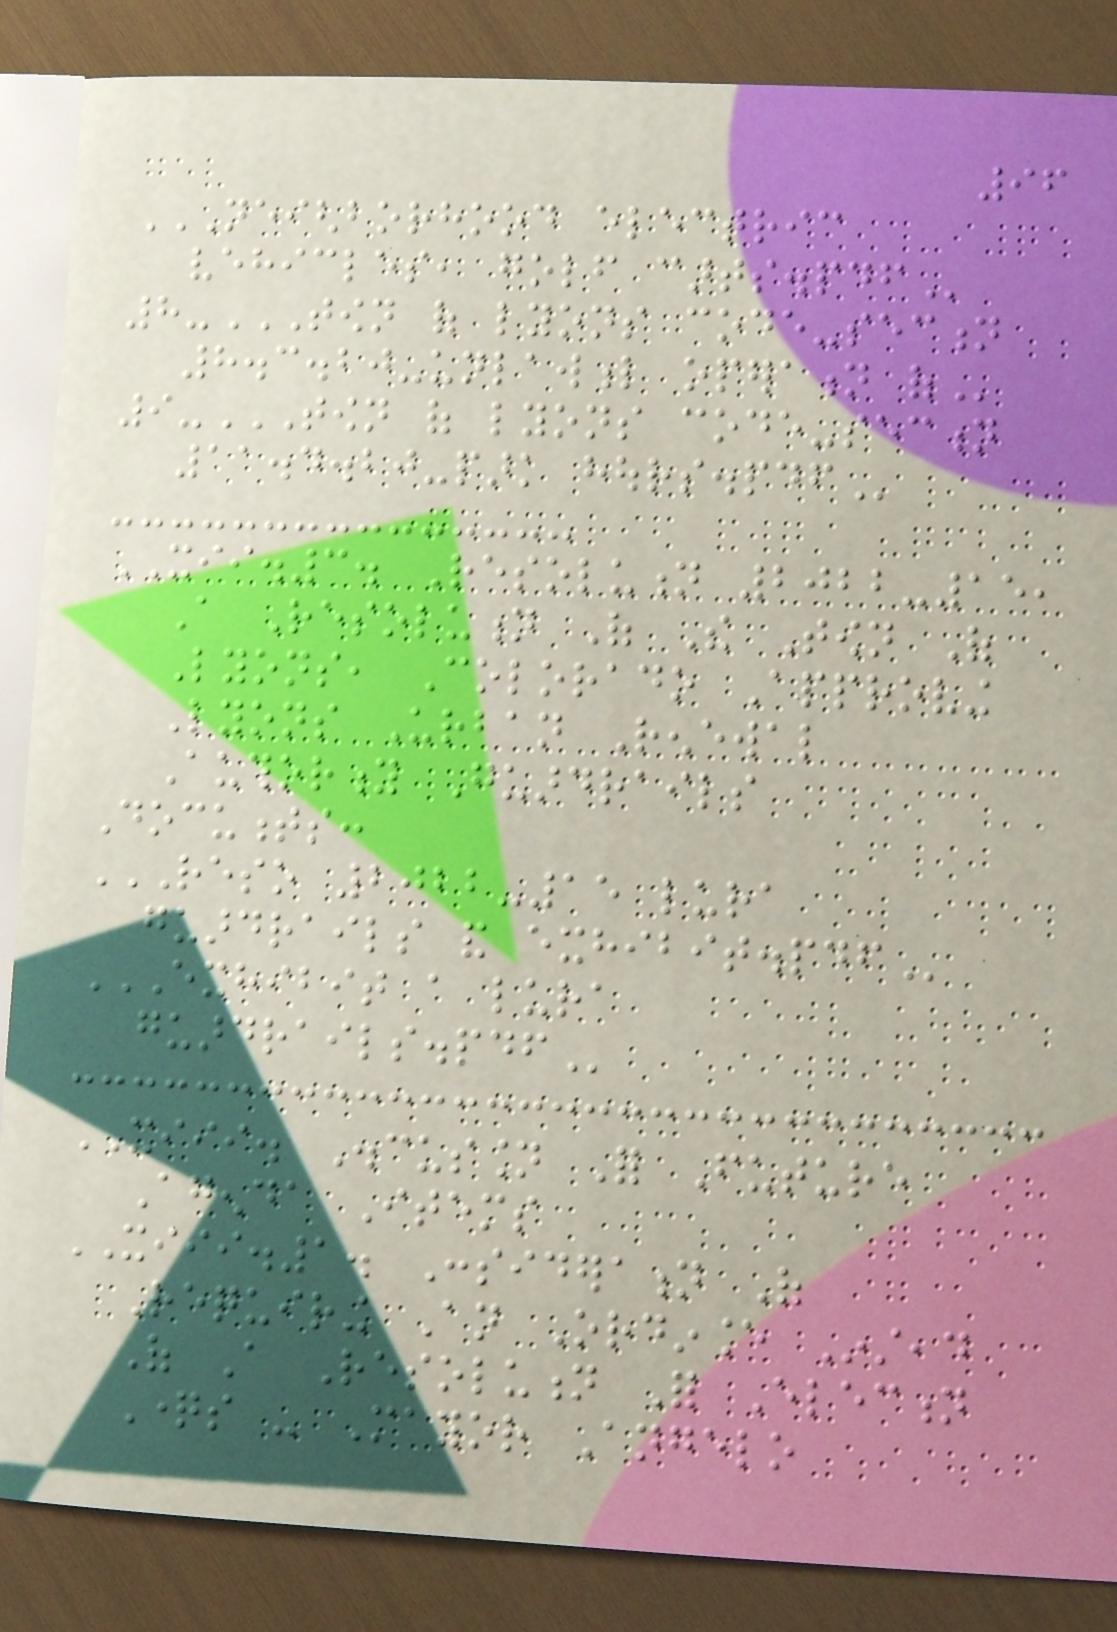96
NEIGHBORHOOD ELECTRIC
VEHICLES, GOLF CARTS.PDF
8-TOWN OF LYONS CODE-SECTION
8.3.20-UNLAWFUL OPERATION OF
9-TOWN OF LYONS CODE-SECTION
11.4.20-PARK HOURS.PDF
XII.3. Resolution 2022-15,
A Resolution Of The Town Of
Lyons, Colorado Approving
Lyons Urban Renewal
Authority Guardrails
Documents:
RESO 2022-15 LURA
GUARDRAILS AND EXHIBIT.PDF
EXHIBIT A LURA
GUARDRAILS.PDF
XIII. Discussion For Future
Agenda Items
XIII.1. Consideration Of
Requiring An Ordinance Instead
Of A Resolution For Election
Questions - Mayor Angelo
